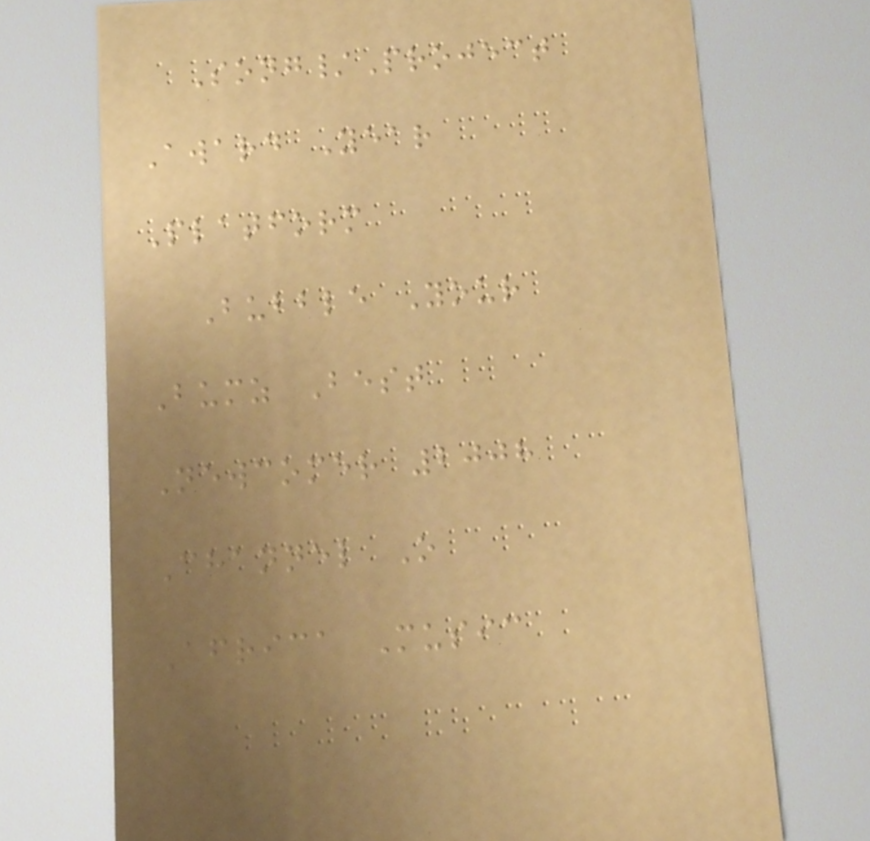Song/Project
Award Year
Platform
Bubble Your
Bumz Best
Newcomer 2008
Channel O
Africa Music
